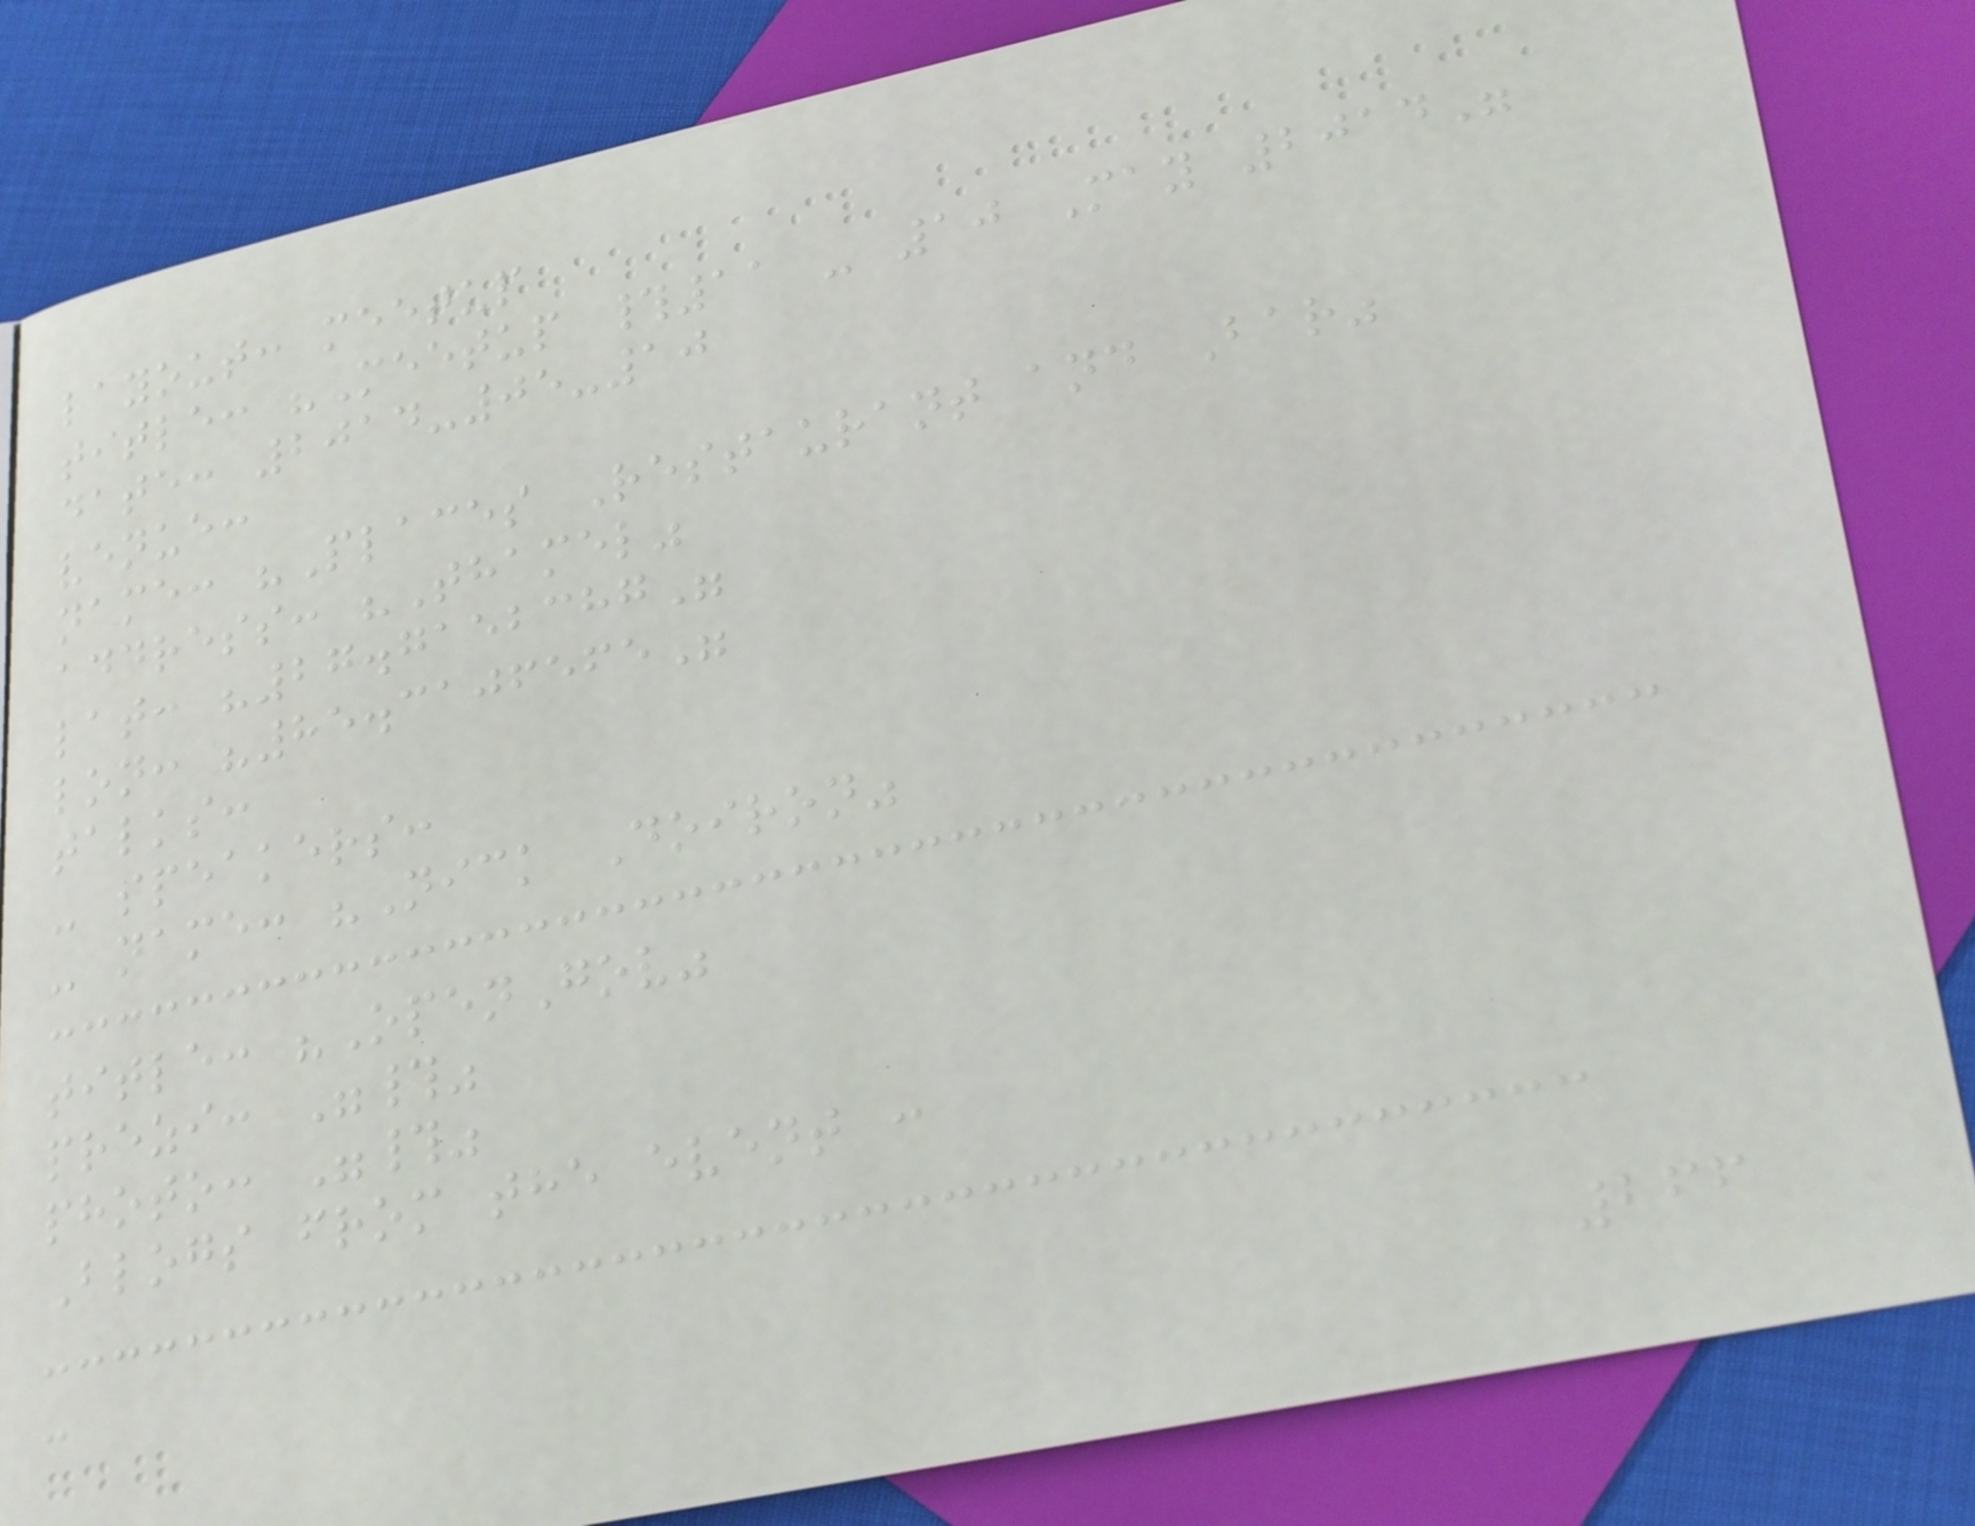layout: meetup
title: "Meetup #11 - 10 May 2014"
date: 2014-05-10
venue:
name: "Places Restaurant and Bar"
address: "Thamel"
lat: "27.7152387"
lon: "85.3106565"
talks:
- speakers:
- name: "Nick Doiron"
title: "OpenGov"
prezi: "#"
photo: "#"
Blogs from the event :
-
266
